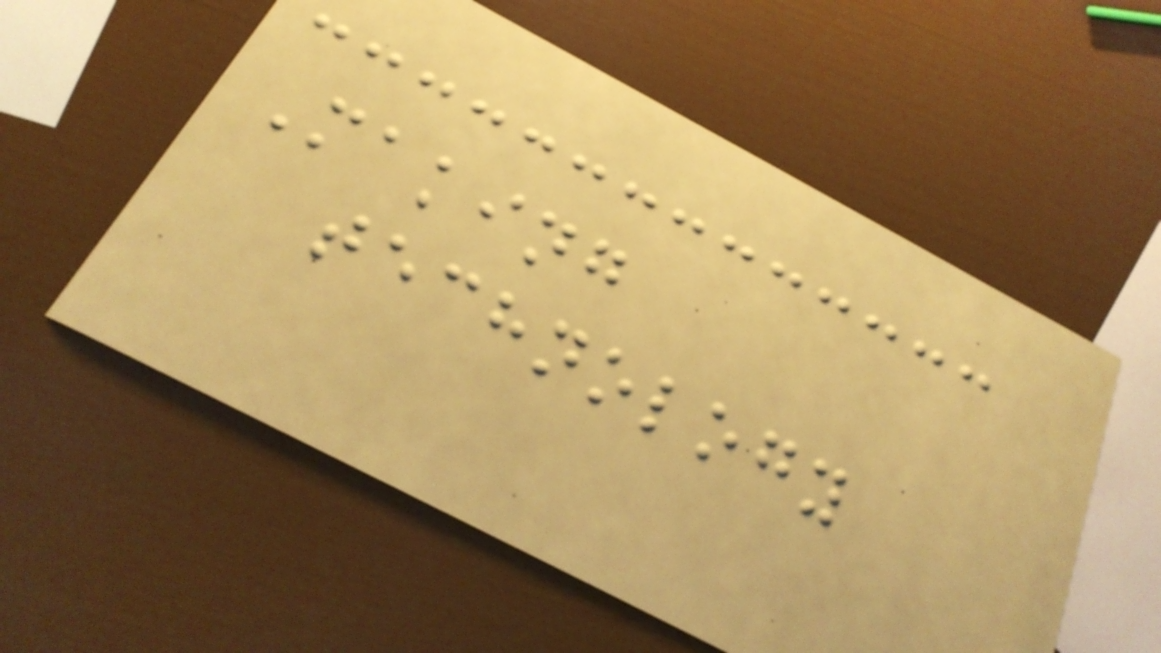Making
technology
